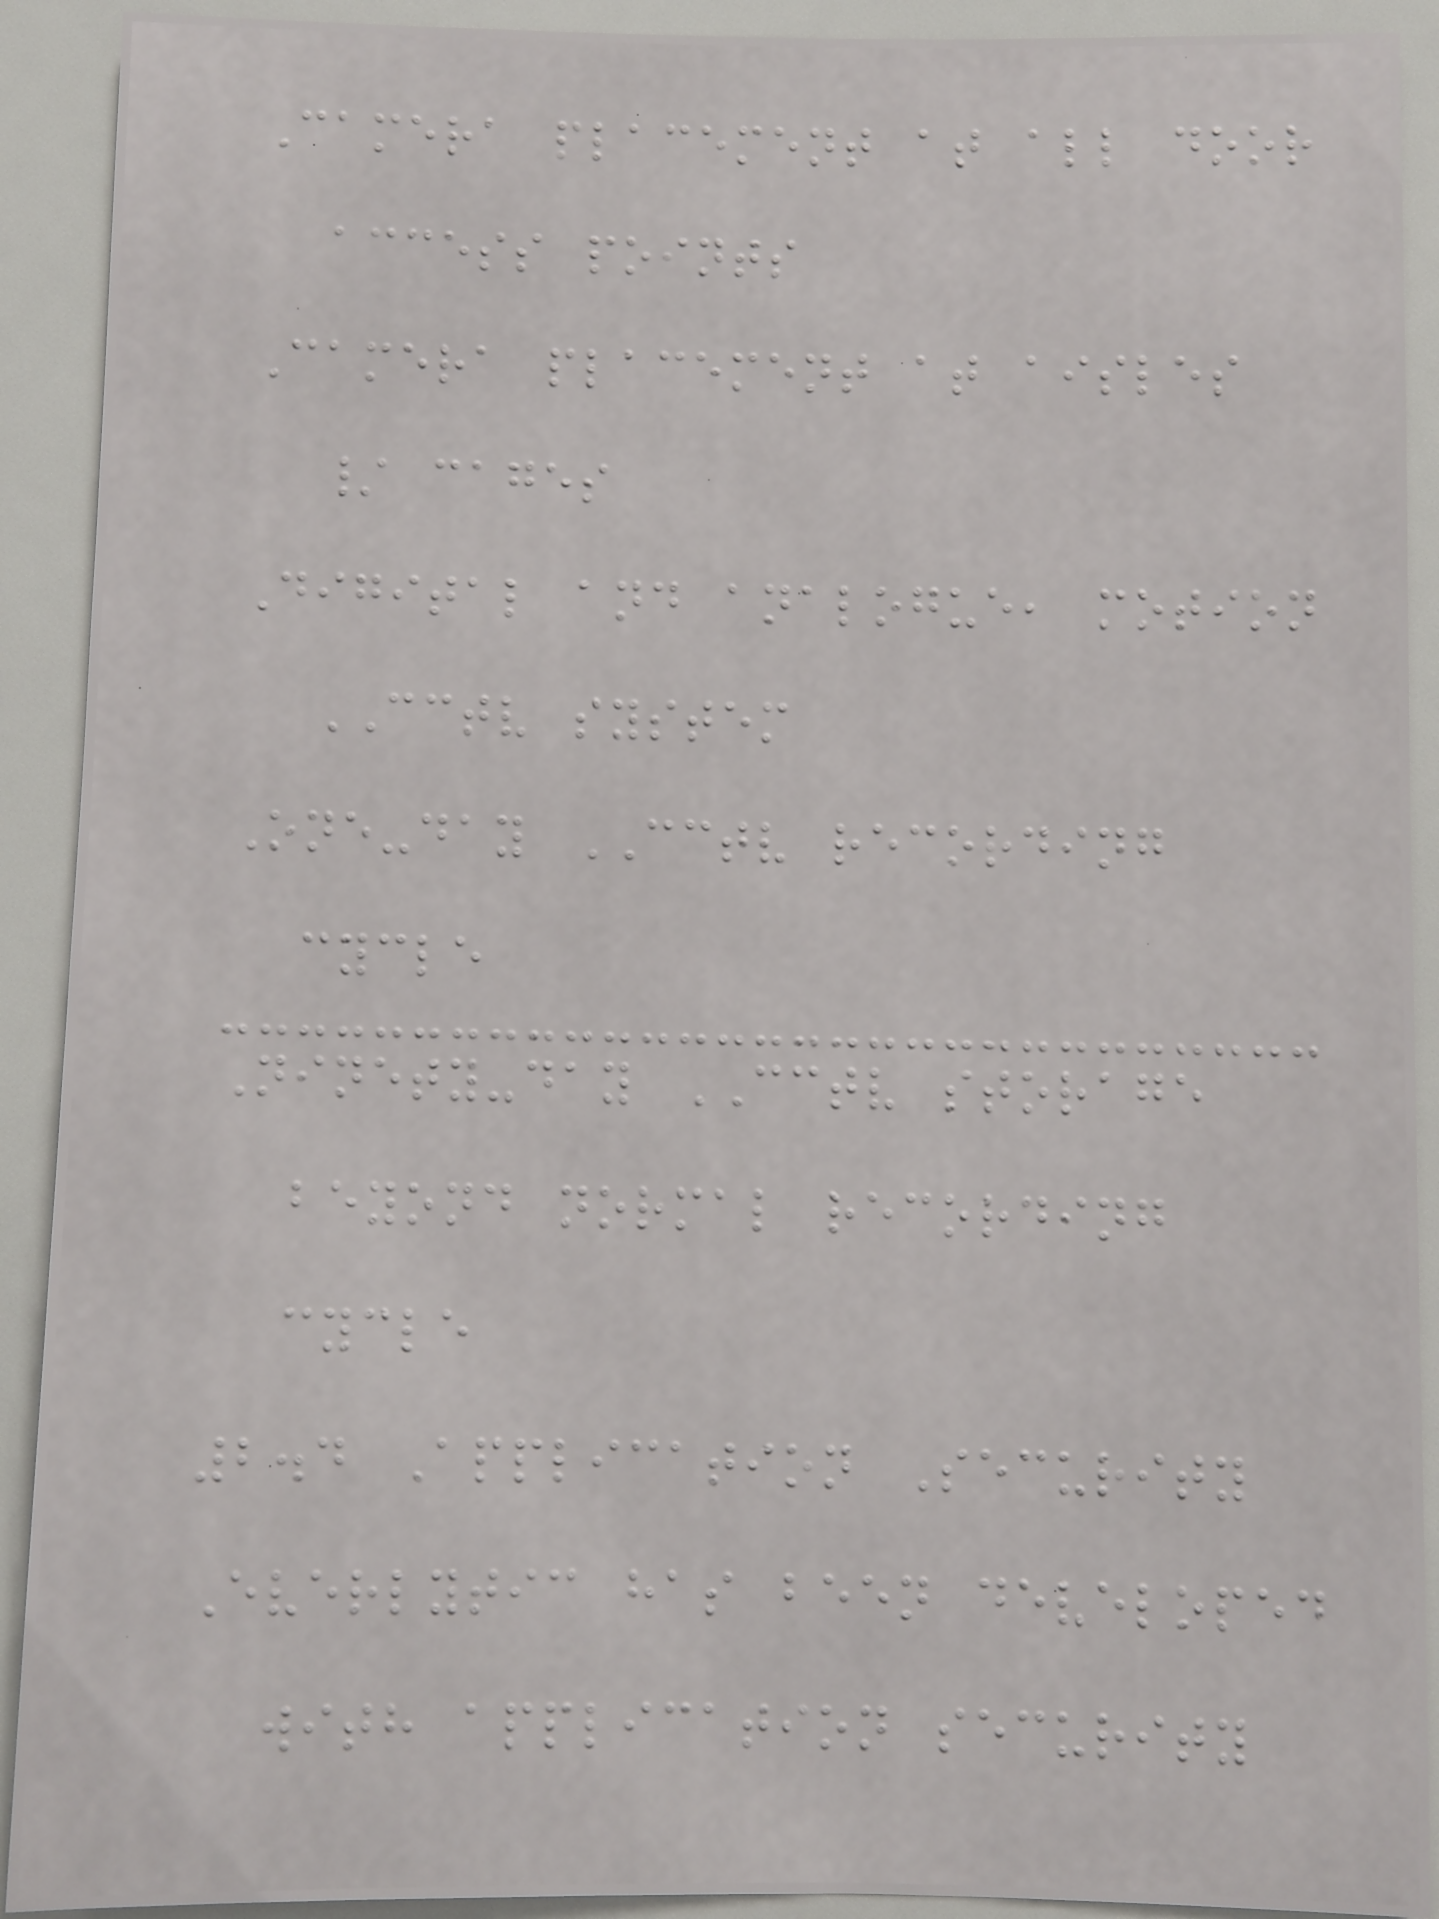Camera placement at all door
access points
Camera placement at aisles
/ cages
Digital and analogue, motion
CCTV system
One-day CCTV recording
cycle
Ninety-day CCTV storage
beyond normal recording
cycle
2.4 Application Security
Everlytic has been developed
with application security
